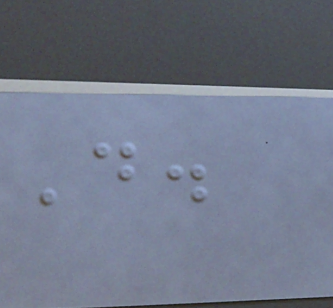D.
